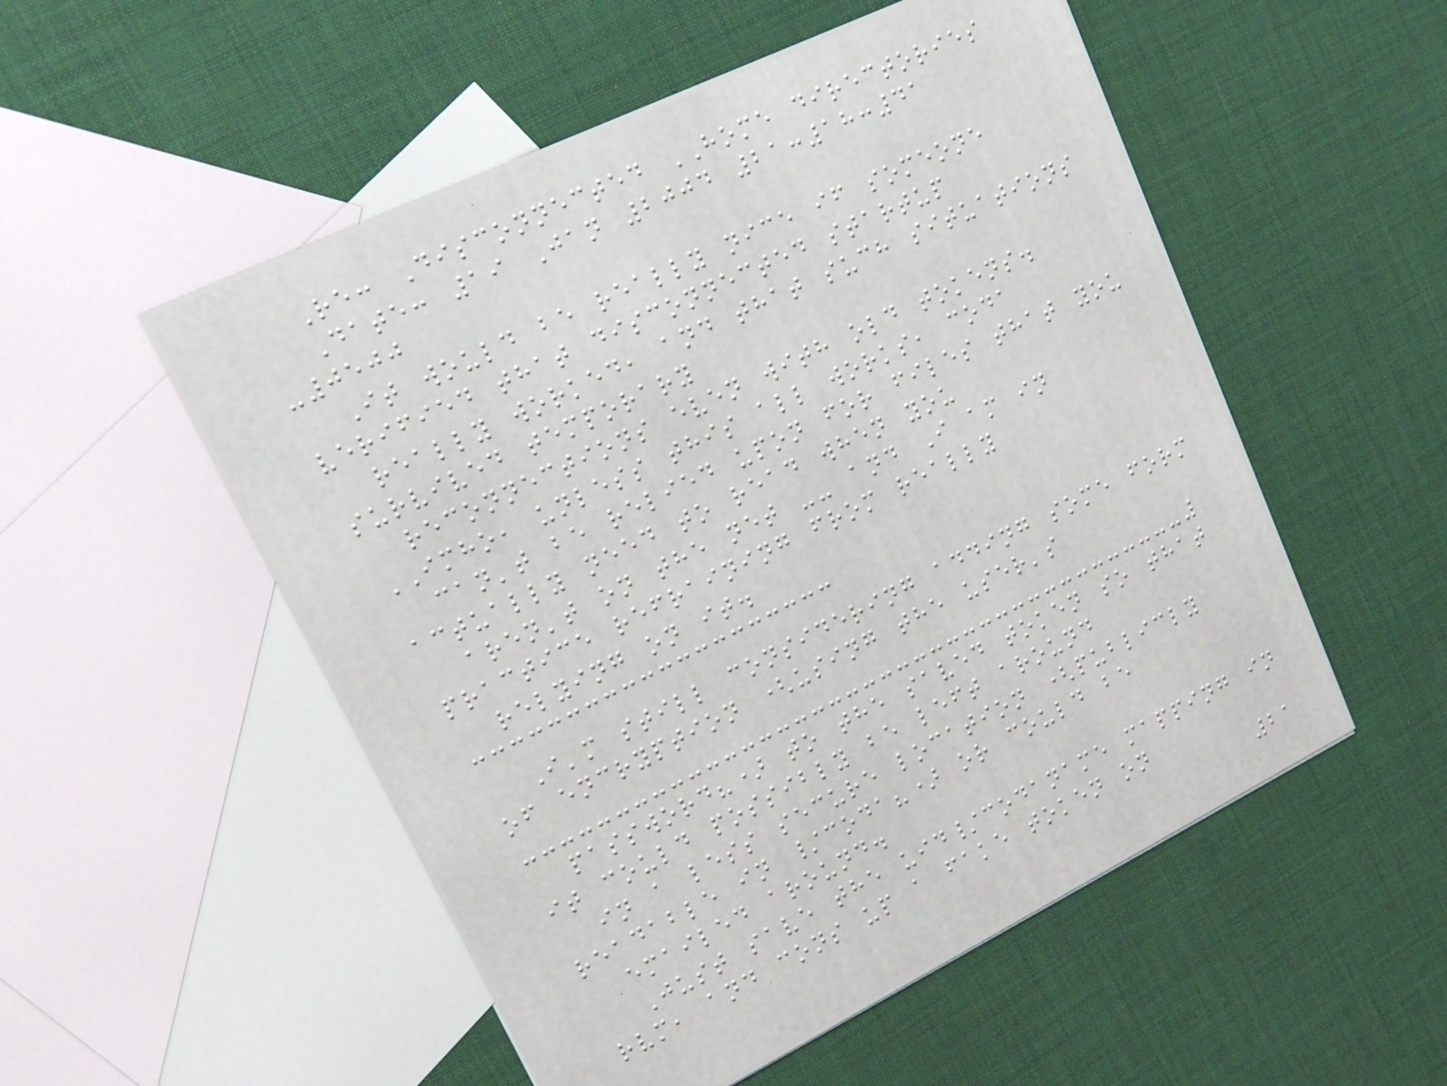Re: Disconnected HOME directories
Date: 19 Jan 2004 21:18:41
-0500
It would be really nice if someone
verified that disconnected startup
really worked, and that such situations
survived temporary
reconnections even with old tokens.
IMHO, unless this all works, coda
can't be relied upon for files that you
actually need to read when you
aren't on the net -- and I am in
practice refraining from really
relying on it.
I'm still considering adding some form
of encryption (using the user's
password?) to the saved token so that
it could possibly be left around
in a less secure location (publicly
readable in /coda?) or could be
emailed around.
Just save the uid/codaname mapping in
rvm, and cons up a fake token on
21
